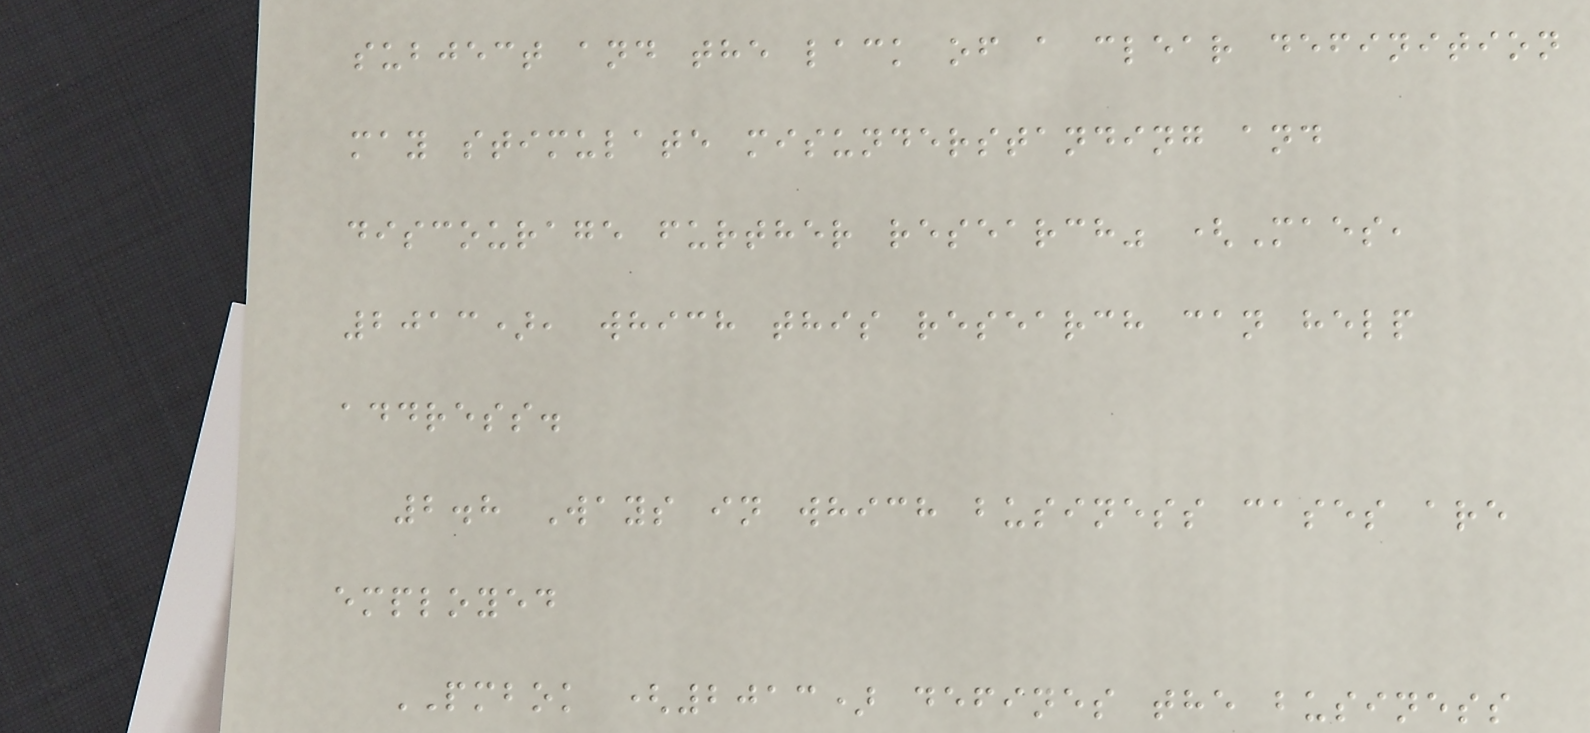subject and the lack of a clear definition
may stimulate misunderstanding and
discourage further research" (Maes,
2013), which this research can help
address.
2.8 Ways in which business cases are
employed
PMBOK (2013) defines the business
